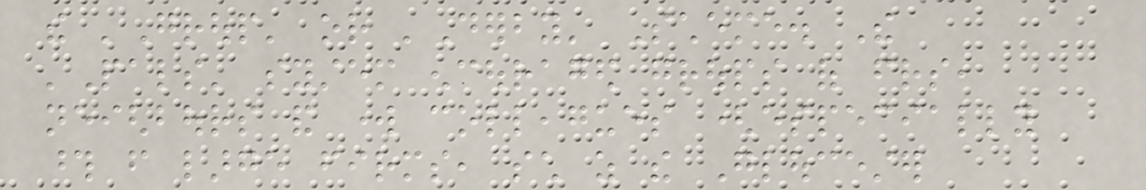the 'Group' or 'Derby' Scheme. The
'Pals' system encouraged groups of friends,
neighbours and work colleagues (especially
those from large firms, such as the Gloucester
